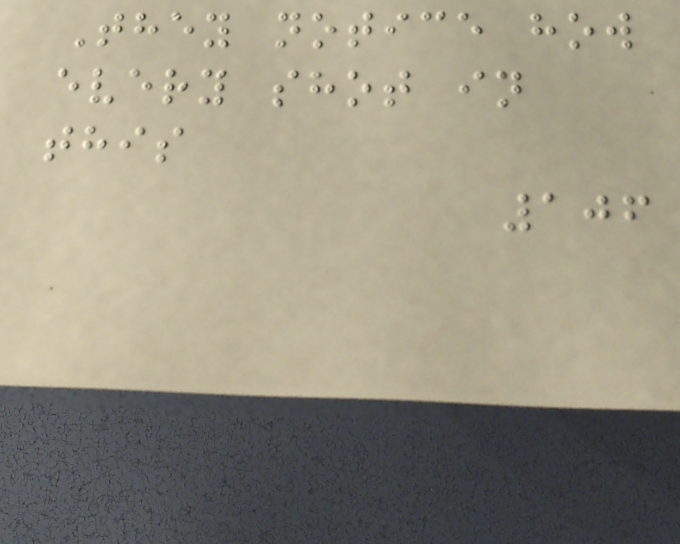They notice how
every shot in
this
106
